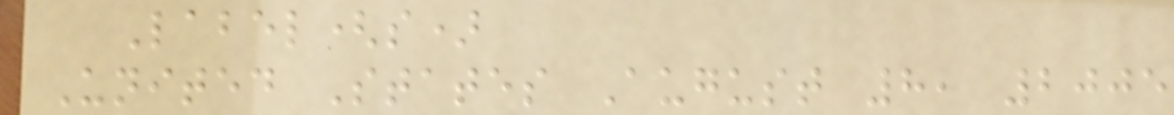Label(s)
United States August 8, 2005
